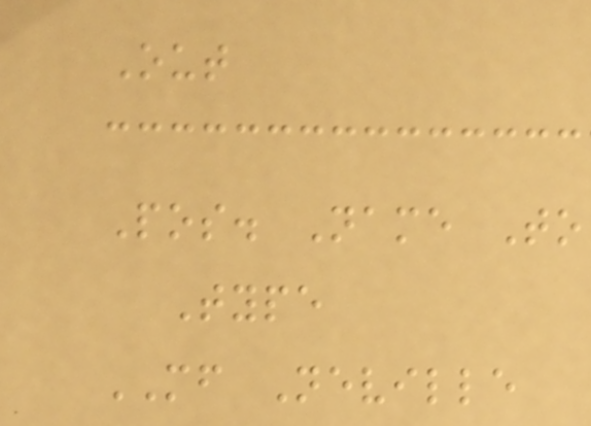Out
Pos. Name To
Type
MF Neville
